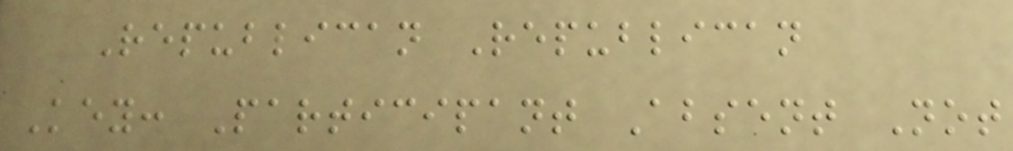Republican Republican
Key: Participant Absent Not
